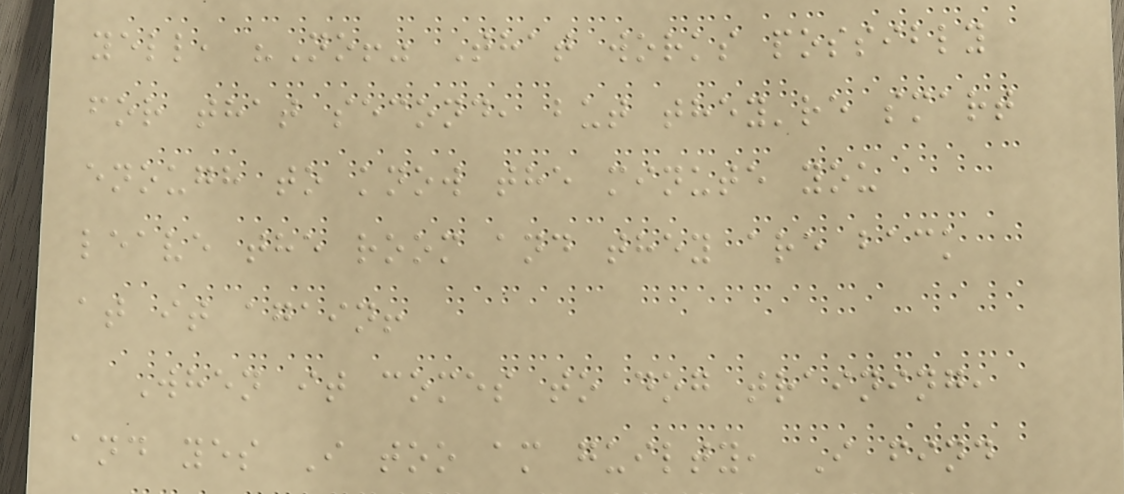yell, "No!" That works possibly
for that second, but they're smart
enough to know the minute you
leave the room and they are back
at it again!
When it comes to dog training,
and yes I too am guilty, I find
